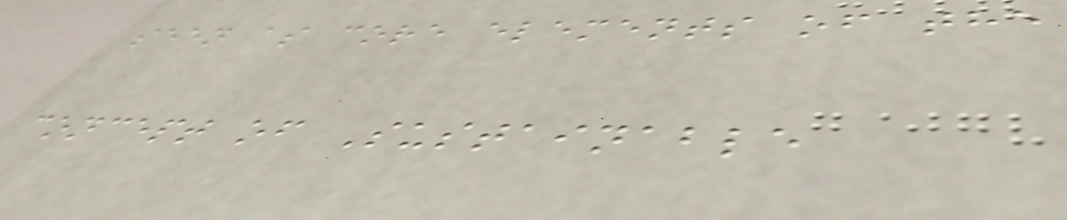seen as core elements of the
concept of Sustainable
